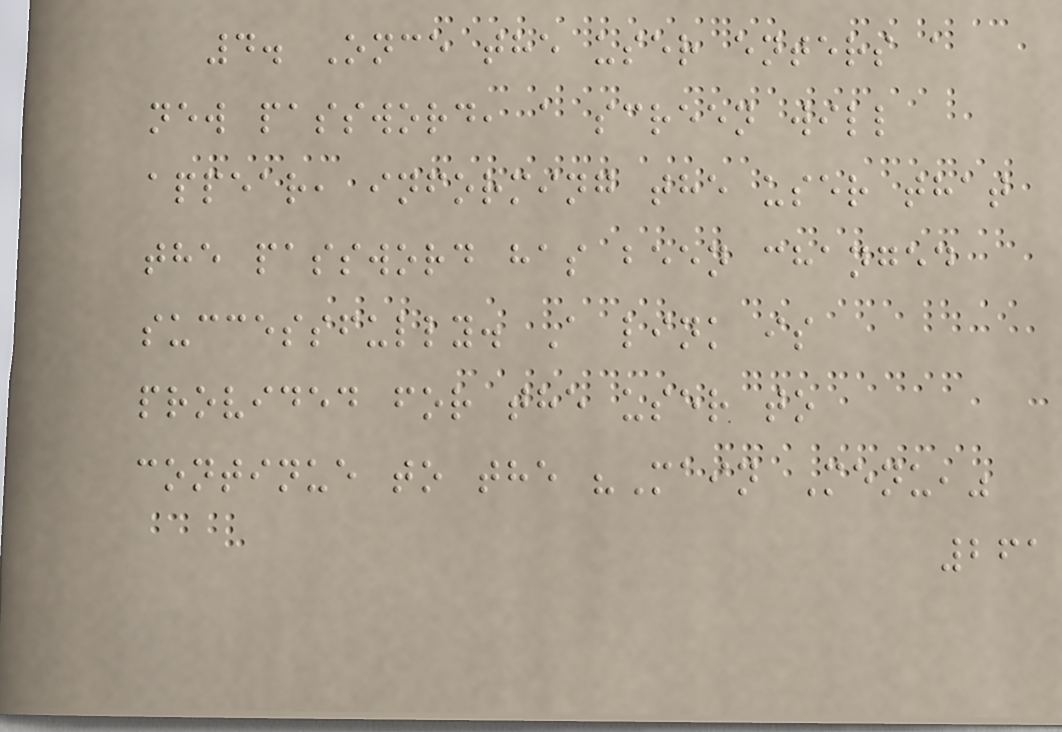4. Once the user enters a
new password, a screen will
appear, informing the user that
the password has been changed
successfully. A link is
provided for the user to
continue to the "Main Menu,"
261
